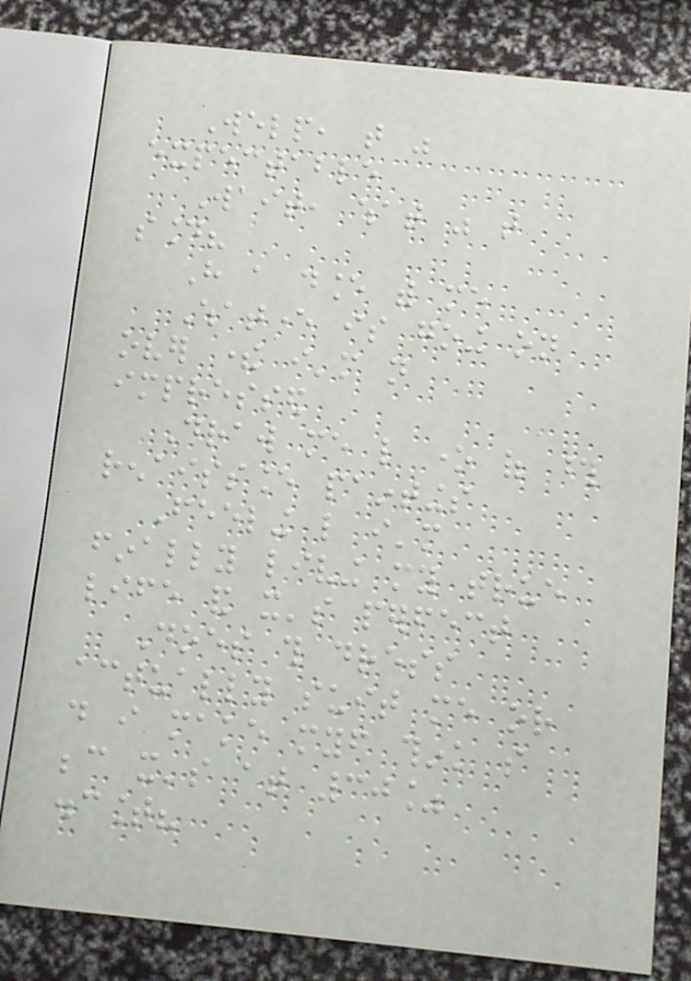Welp, that was
expectable
Wait, what was that
sound?
Have a dance with me
Whatever is going on
over there i'm not
impressed
Draw me like one of those
renaissance paintings
Feeling like i'm
finally living my true
life and it's perfect
Does this dress
actually suit me or
do i make myself think so
because it's at 30%
discount?
